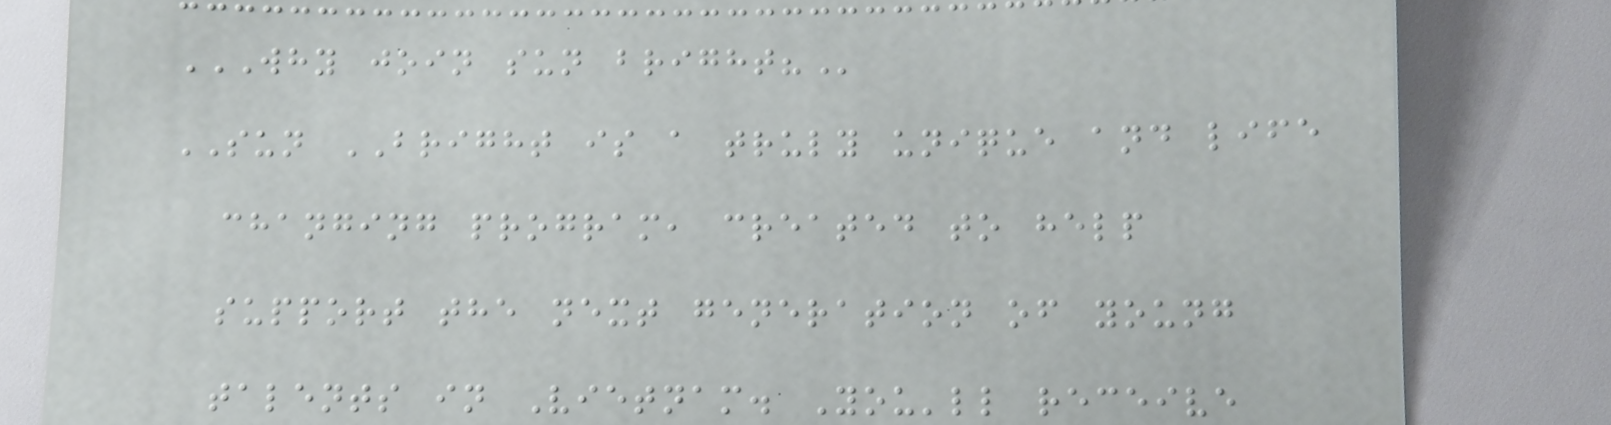WHY JOIN SUN BRIGHT?
SUN BRIGHT is a truly unique and life
changing program, created to help
support the next generation of young
talents in Vietnam. You'll receive
